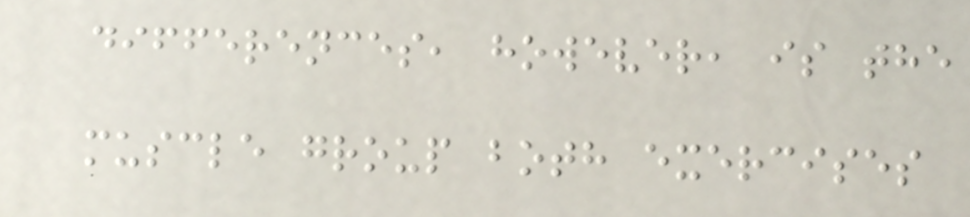differences, however, is the
muscle group both exercises
